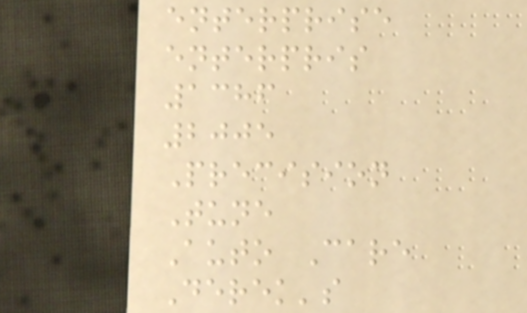enterprise
enterpris
1386
2005
Precision
Tune
Auto Care
Derek's
